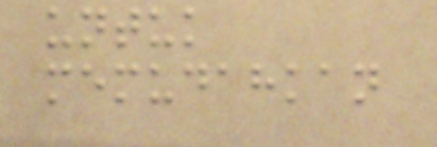untuk
memudahkan
